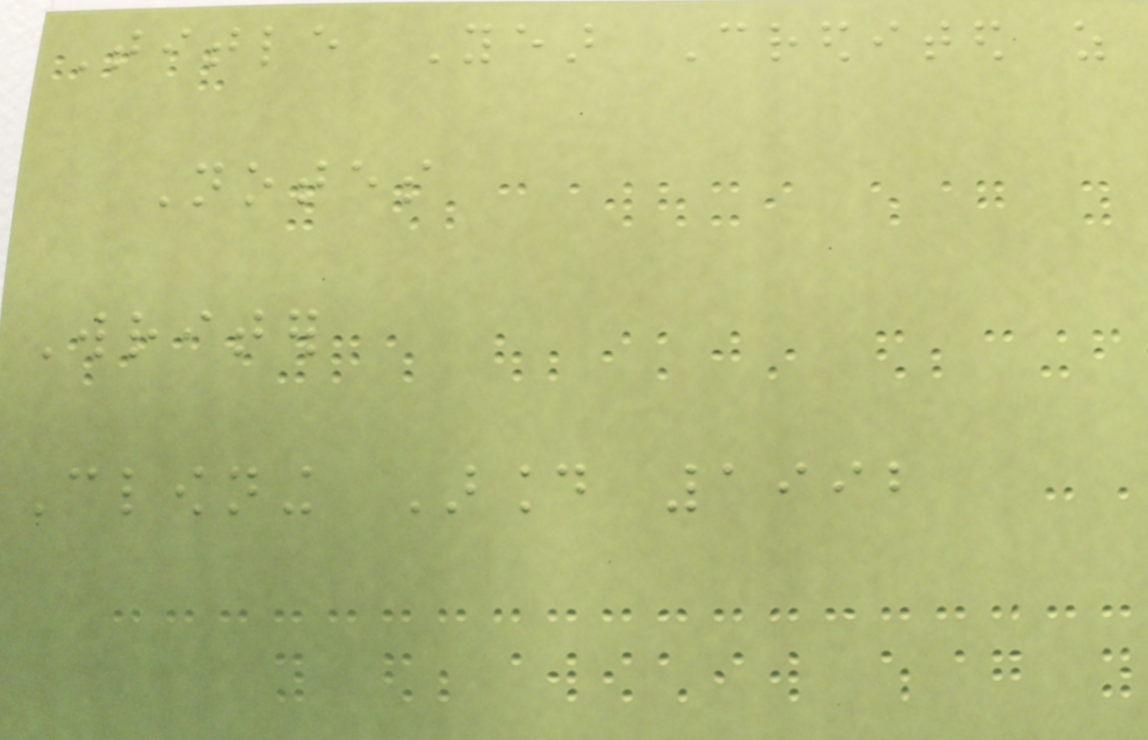Title Year Credited as
Notes
Writer
Clowning Around 1992
